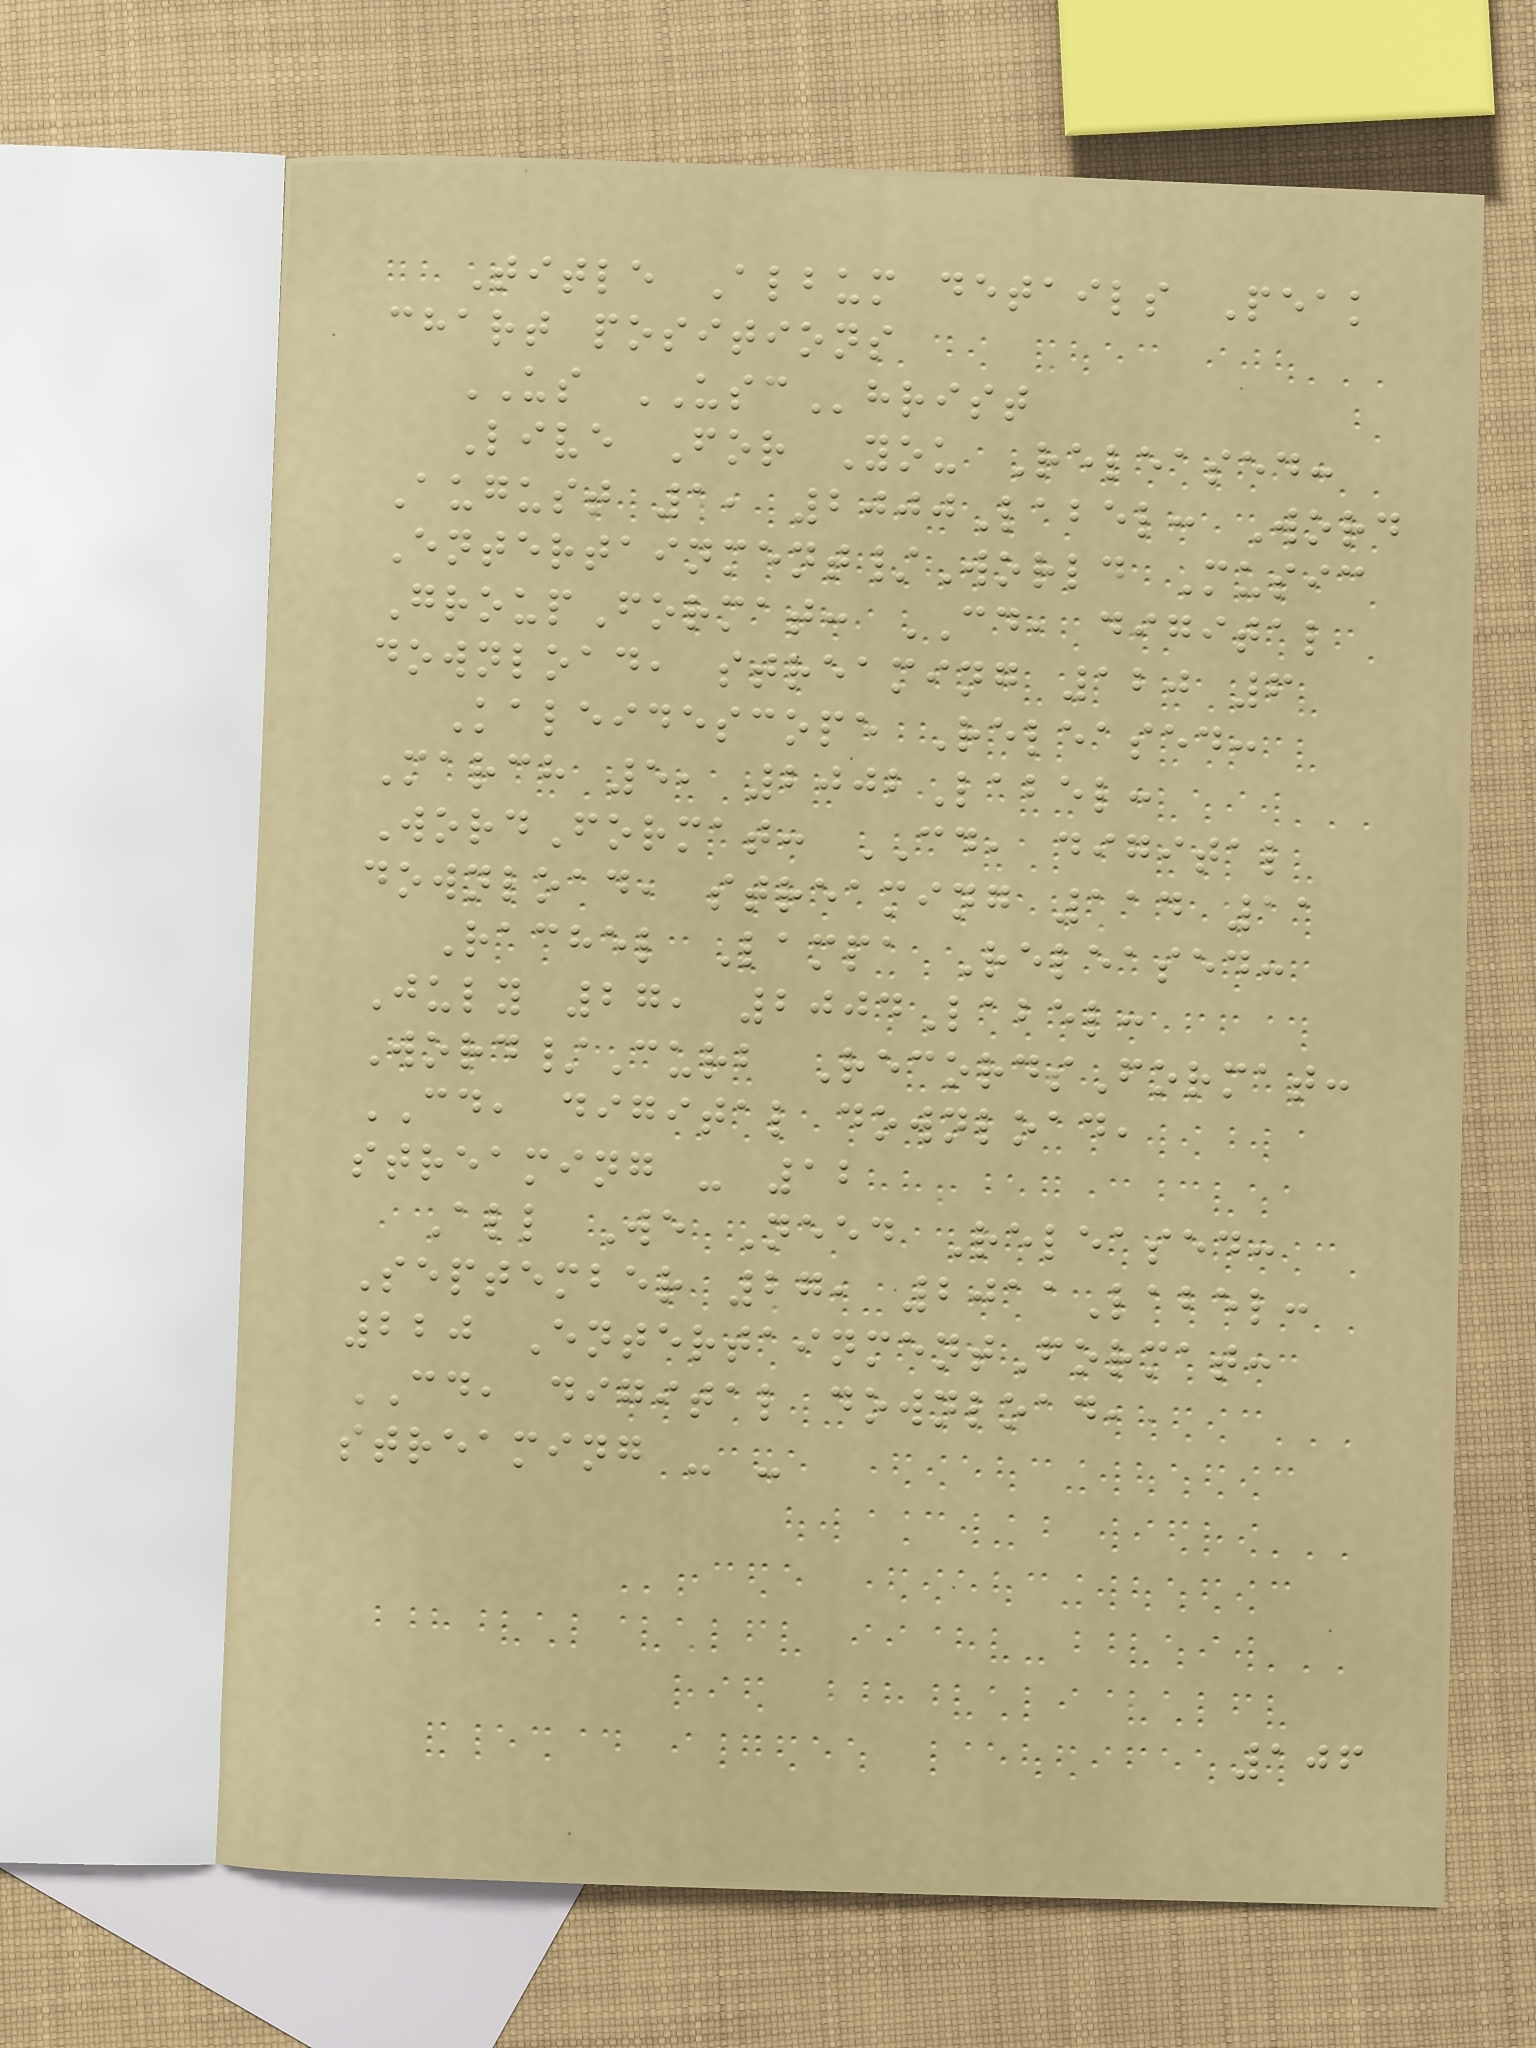Title Album details Peak
chart positions
US USChrist
Live For You Released:
August 1, 2000Label: Word
Entertainment/World Music
GroupFormat: CD, digital
download, streaming 120 6
Kaleidescope Released:
March 5, 2002Label:
WordFormat: CD, digital
download, streaming 114 11
Rachel Lampa Released:
July 27, 2004Label:
Word/Curb RecordsFormat:
CD, digital download,
streaming - 12
All We Need Released:
September 27, 2011Label:
220 EntertainmentFormat:
CD, digital download,
streaming - -
106
